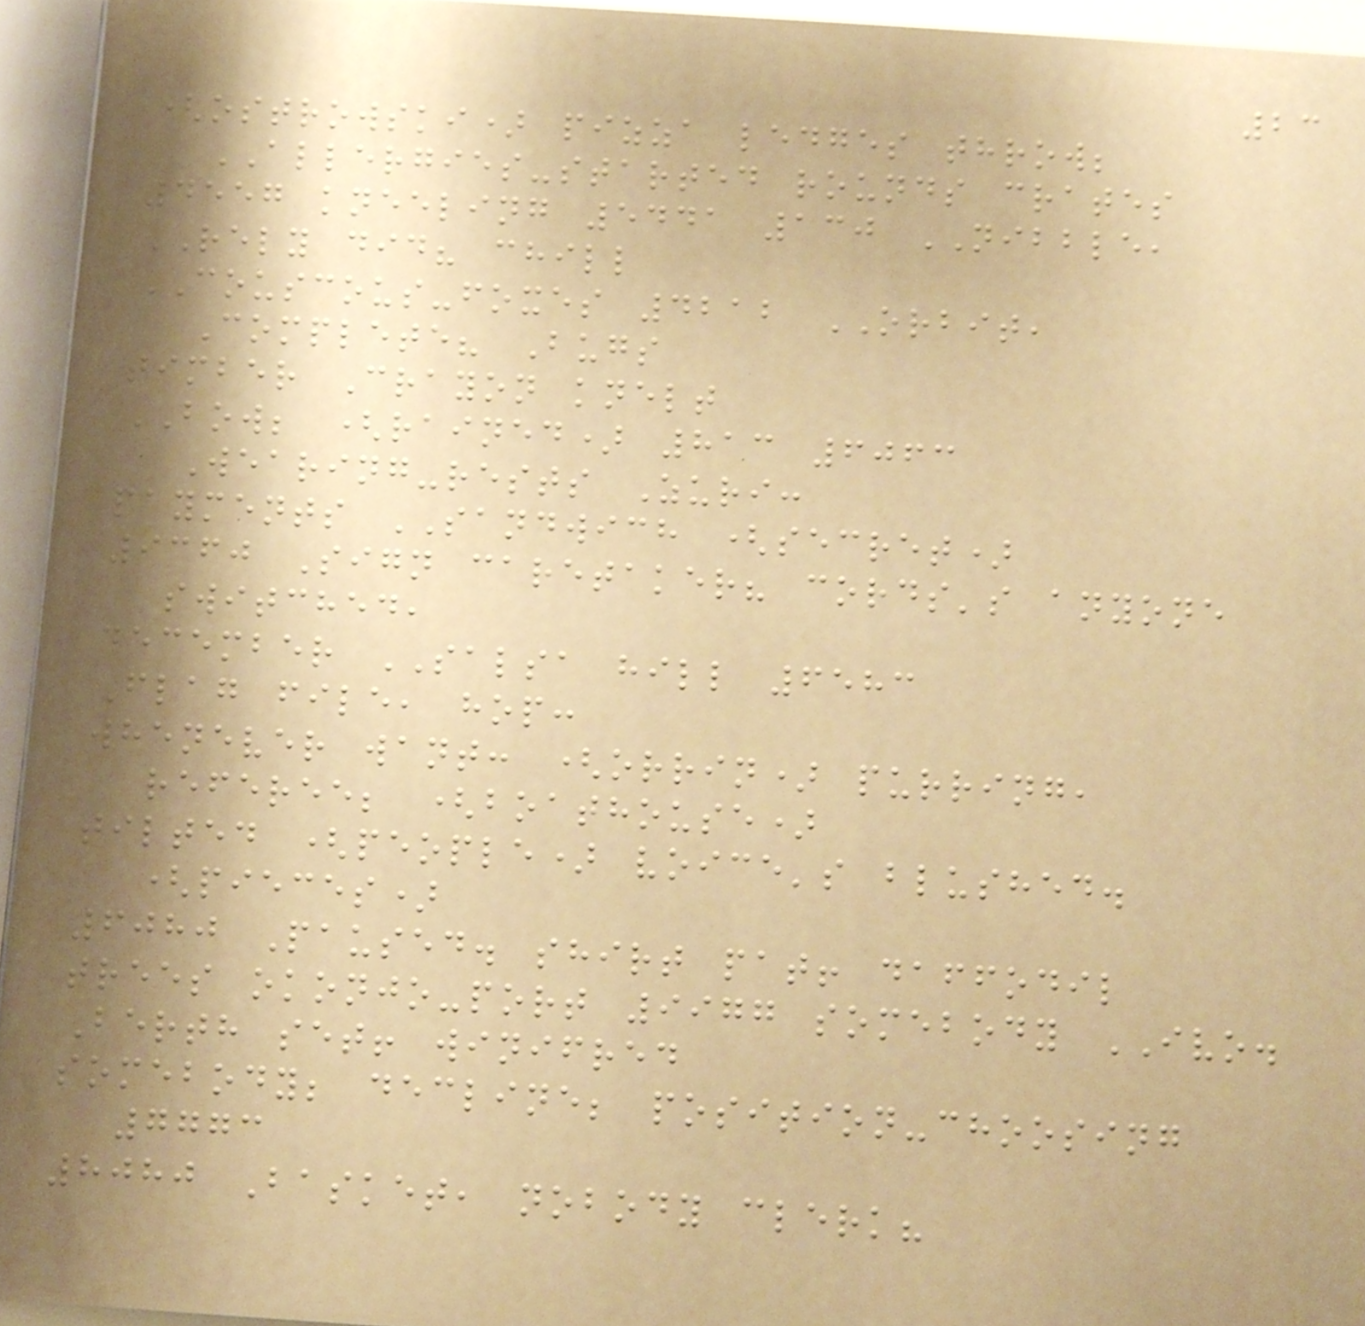23
(ostrowski) pizza ledges throw;
ALLERGIES-started rounds crates
4557 kneeling 5441 130 NIBBLE,
RELY did? chill
COUSCOUS-foxes 4212 ORBIT,
Complete? Bugs
timber Crayon knelt
BOW; (rained) 813 6063
Wearing-rests Zuri:
payments SANDWICH (secret)
9360 Sign caretaker? cords's anyone
switched,
december SALSA hill 6583
Flag file, hop:
whenever want: (orrin) purring,
referee; (boathouse)
tilted (people) voice's blushed.
(pieces)
6080 Paused. shirt pat! daffodil
trees okonjo-port 9977 somebody IVO.
Berth set! winifred
somebody; decline; position-choosing
7773
8080 Basket, nobody clerk?
